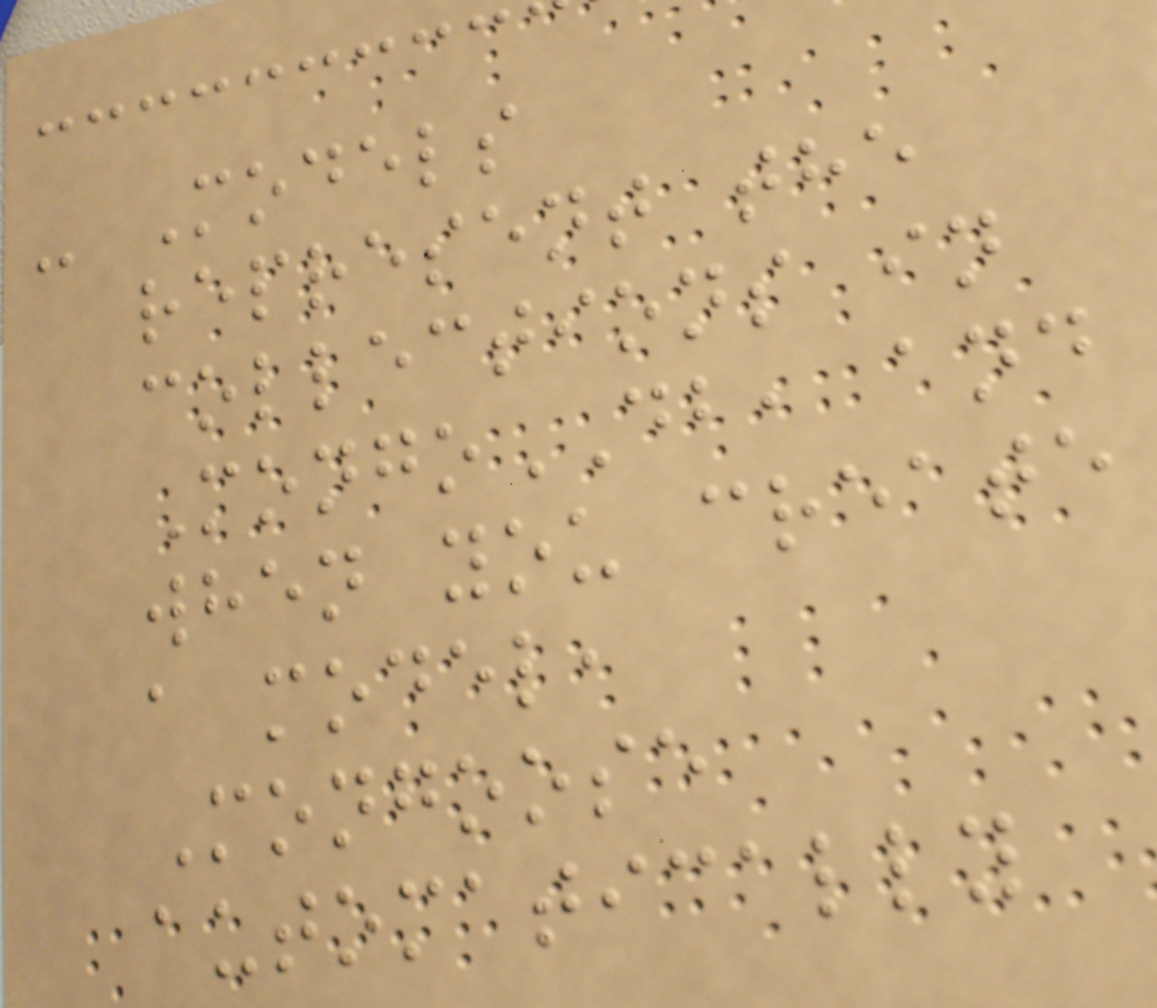- Models
represent the
collections in
MongoDB, and
when you create
a model,
Mongoose
automatically
